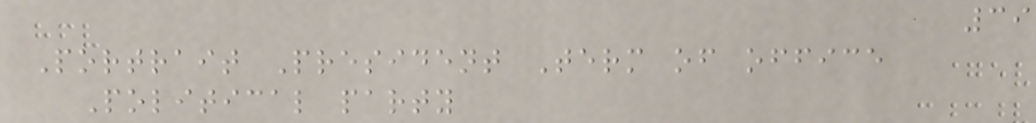39
Portrait President Term of office
Political party
